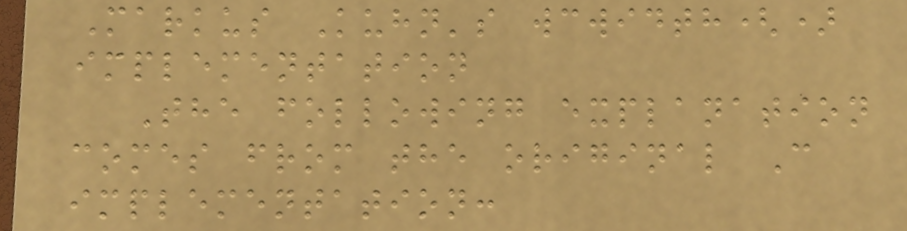Markus Kuhn's wcwidth()
implementation
The following explanation
comes from the original C
implementation:
